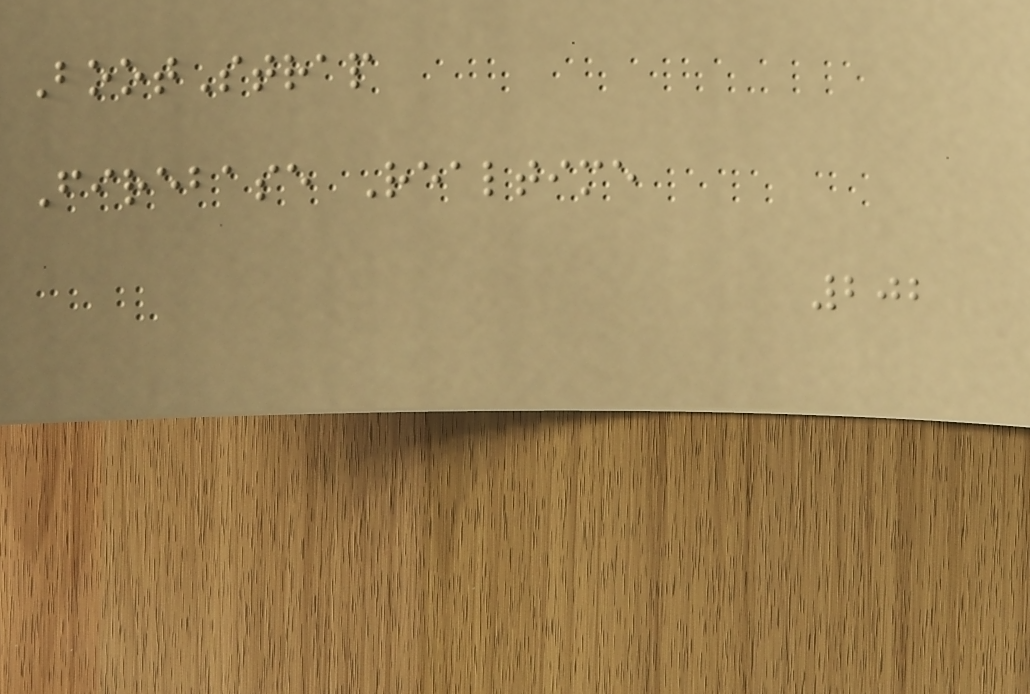BootStrap
Firebase Realtime
202
